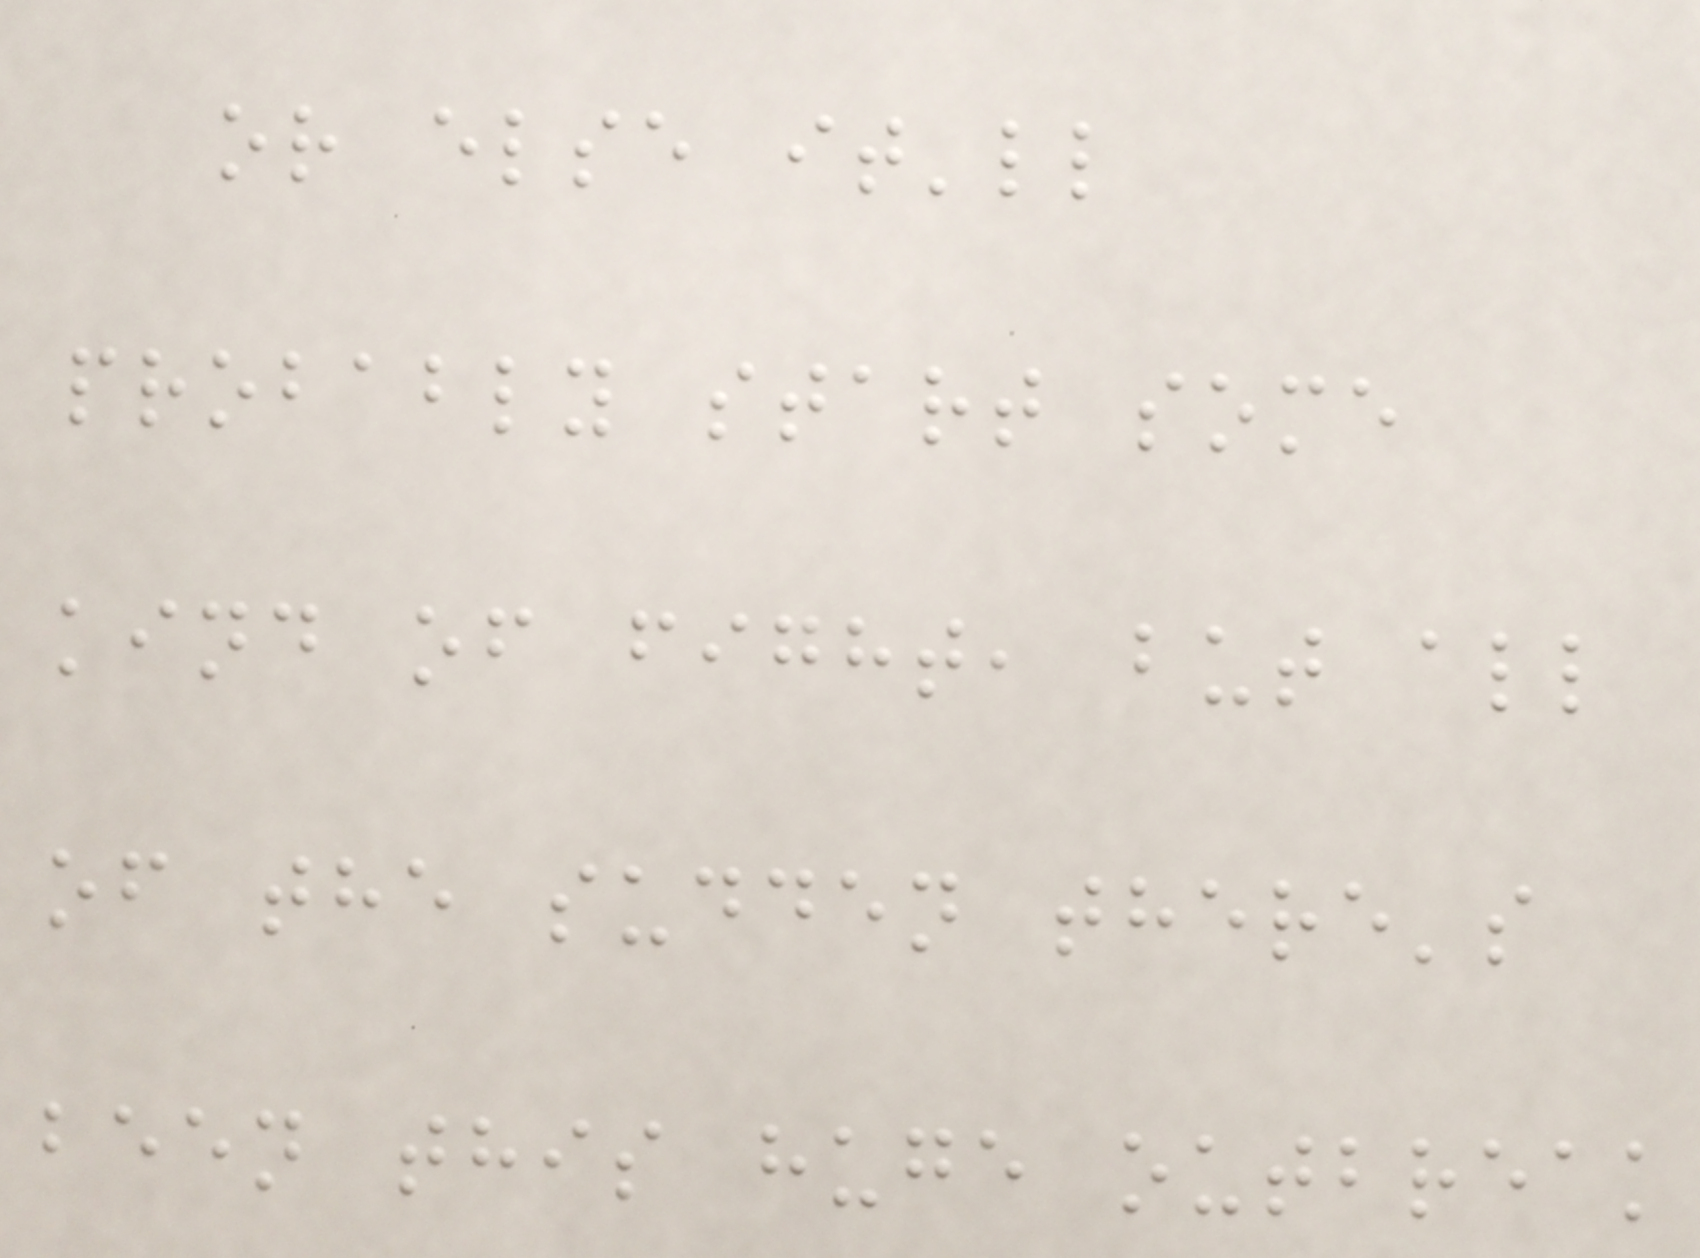or else it'll
probably start some
kind of fight, but all
of the sudden there's
been this huge outbreak
